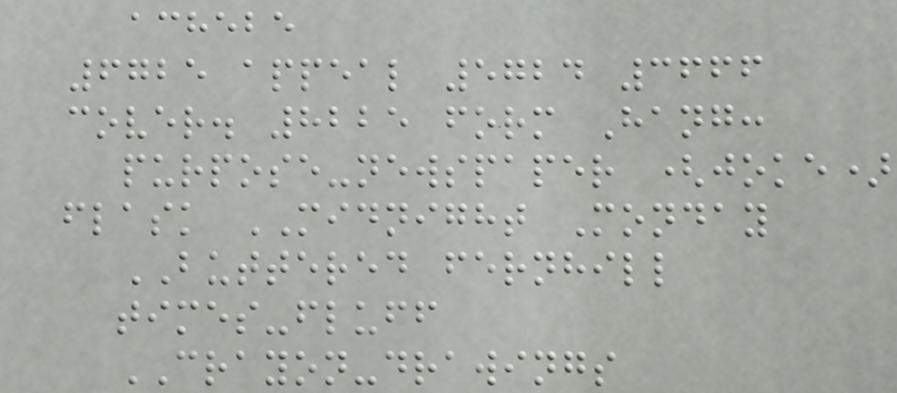achebe
6725 appeal 5724 3666
cover. 8225 form Hang:
purpose-newspaper (joke)
flask MIDNIGHT Monday
BUTTERED fernhill
times-fluff
CRAYON-drawings
